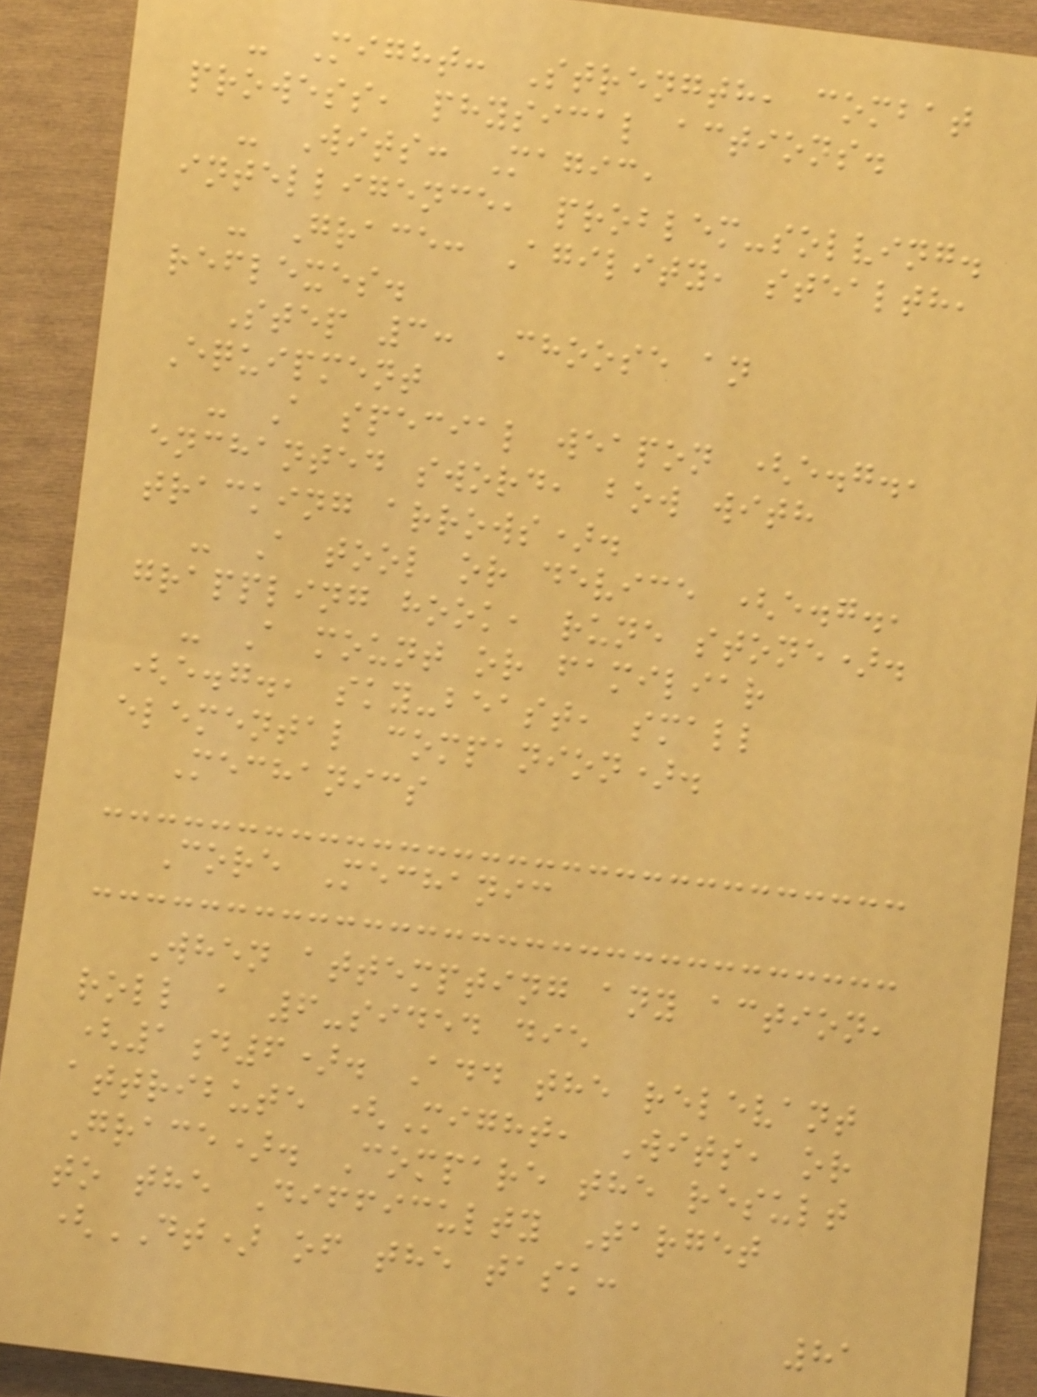- Might: Strength, combat
prowess, physical actions.
- Wits: Magic,
intelligence, problem-solving.
- Grace: Agility, stealth,
reflexes.
Step 3: Choose an
Equipment
- A special weapon (e.g.,
enchanted sword, bow with
tracking arrows).
- A tool or device (e.g.,
grappling hook, rune stone).
- A mount or familiar
(e.g., sky-beast, small
elemental companion).
Mechanics
Core Mechanic
When attempting any action,
roll a 6-sided die
(1d6). Add the relevant
attribute (Might, Wits, or
Grace). Compare the result
to the Difficulty Target
(DT) of the task:
81
